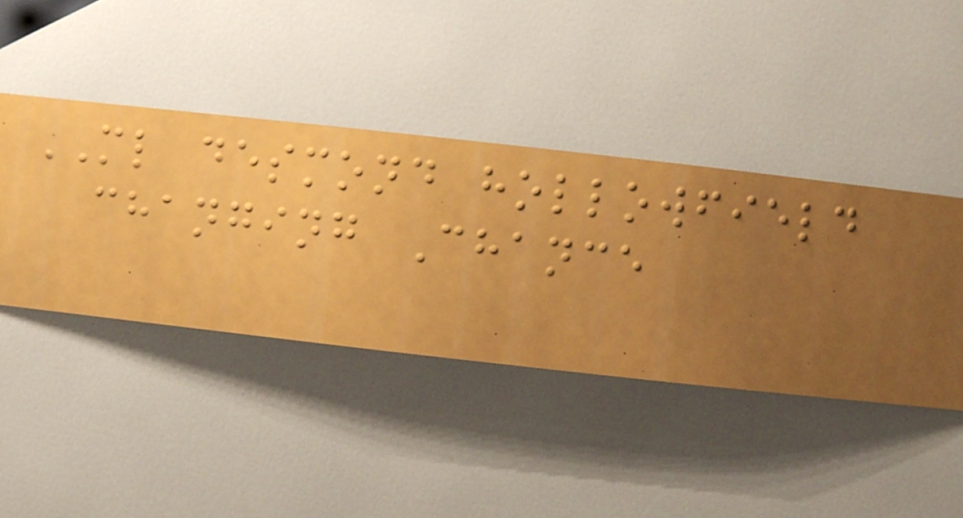ML desmond hollowfield
changing Chance
